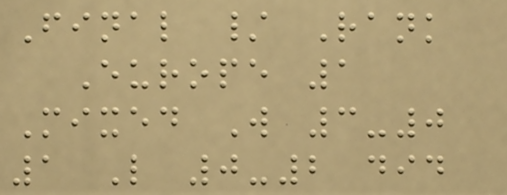Final / Rank
Europe 1
Mixed W 3-0
1 L 0-2 did
